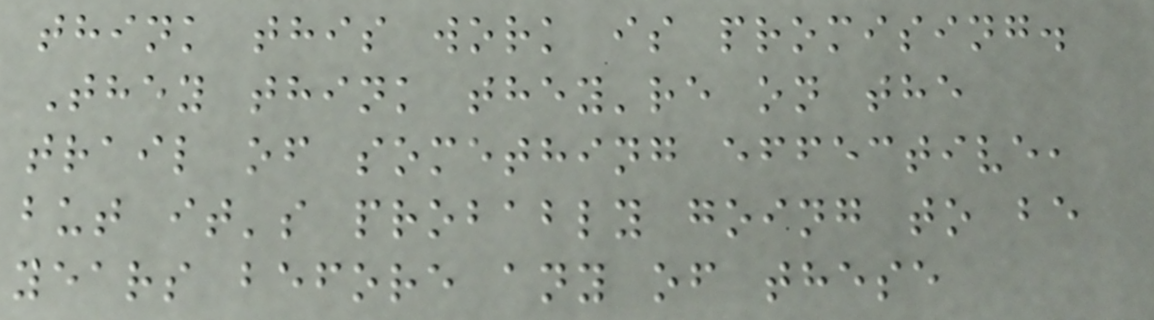think this work is promising.
They think they're on the
trail of something effective,
but it's probably going to be
years before any of these
